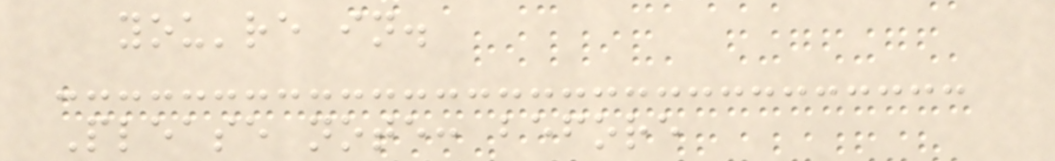you're in.
Please note: before
